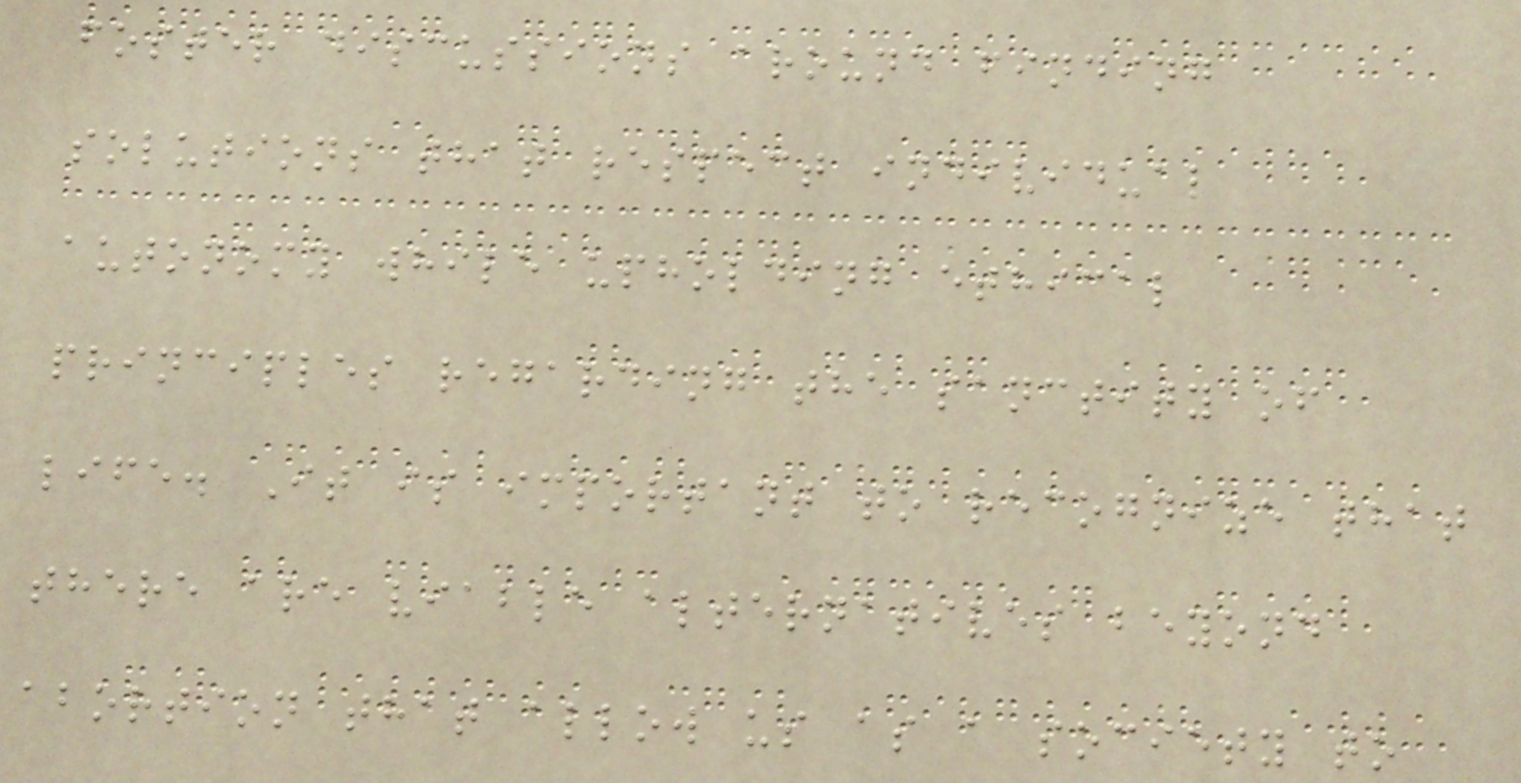foster discussions around finding
solutions that respect individual
autonomy while upholding ethical
principles regarding the sanctity of
life. It is important to recognize that
there are viable alternatives beyond
abortion that allow us as a society to
